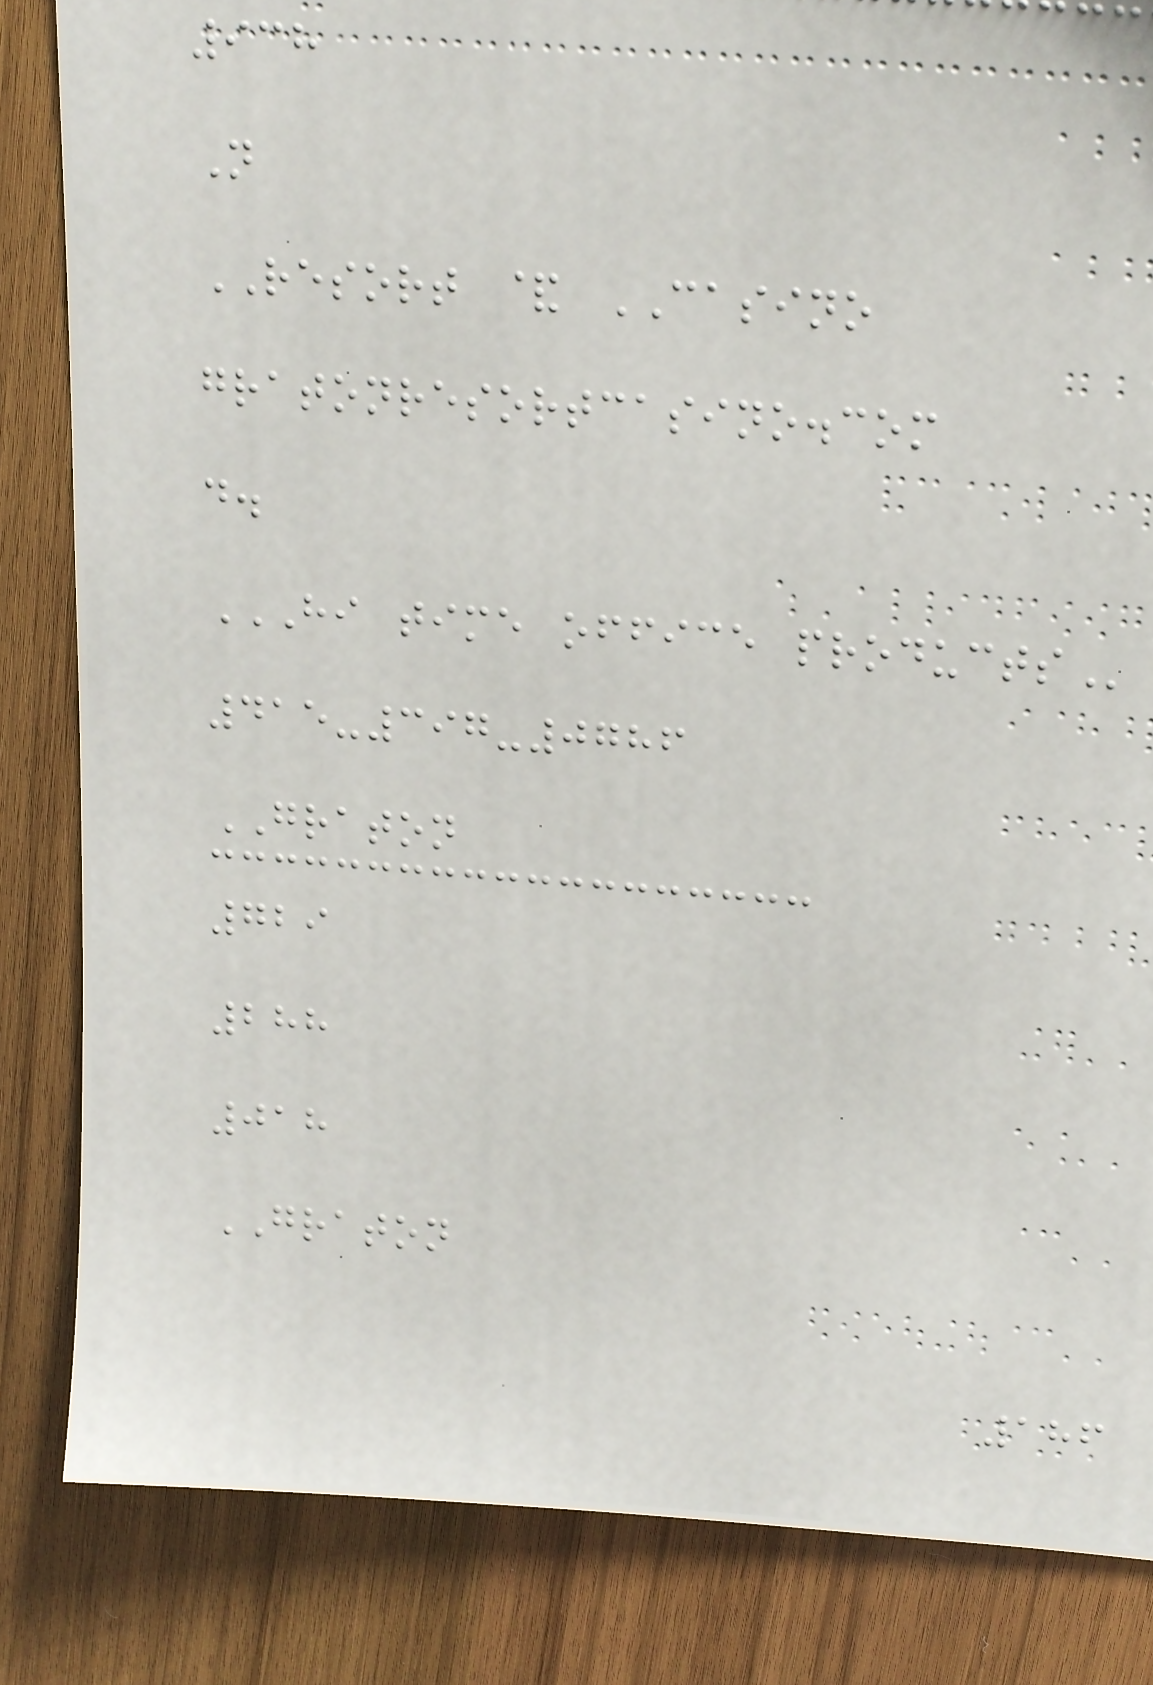938
N
RESORT & CASINO
gratonresortcasino.com
d.
HI TIME OFFICE PRODUCTS
415-397-0786
GRATON
729
288
018
GRATON
186
